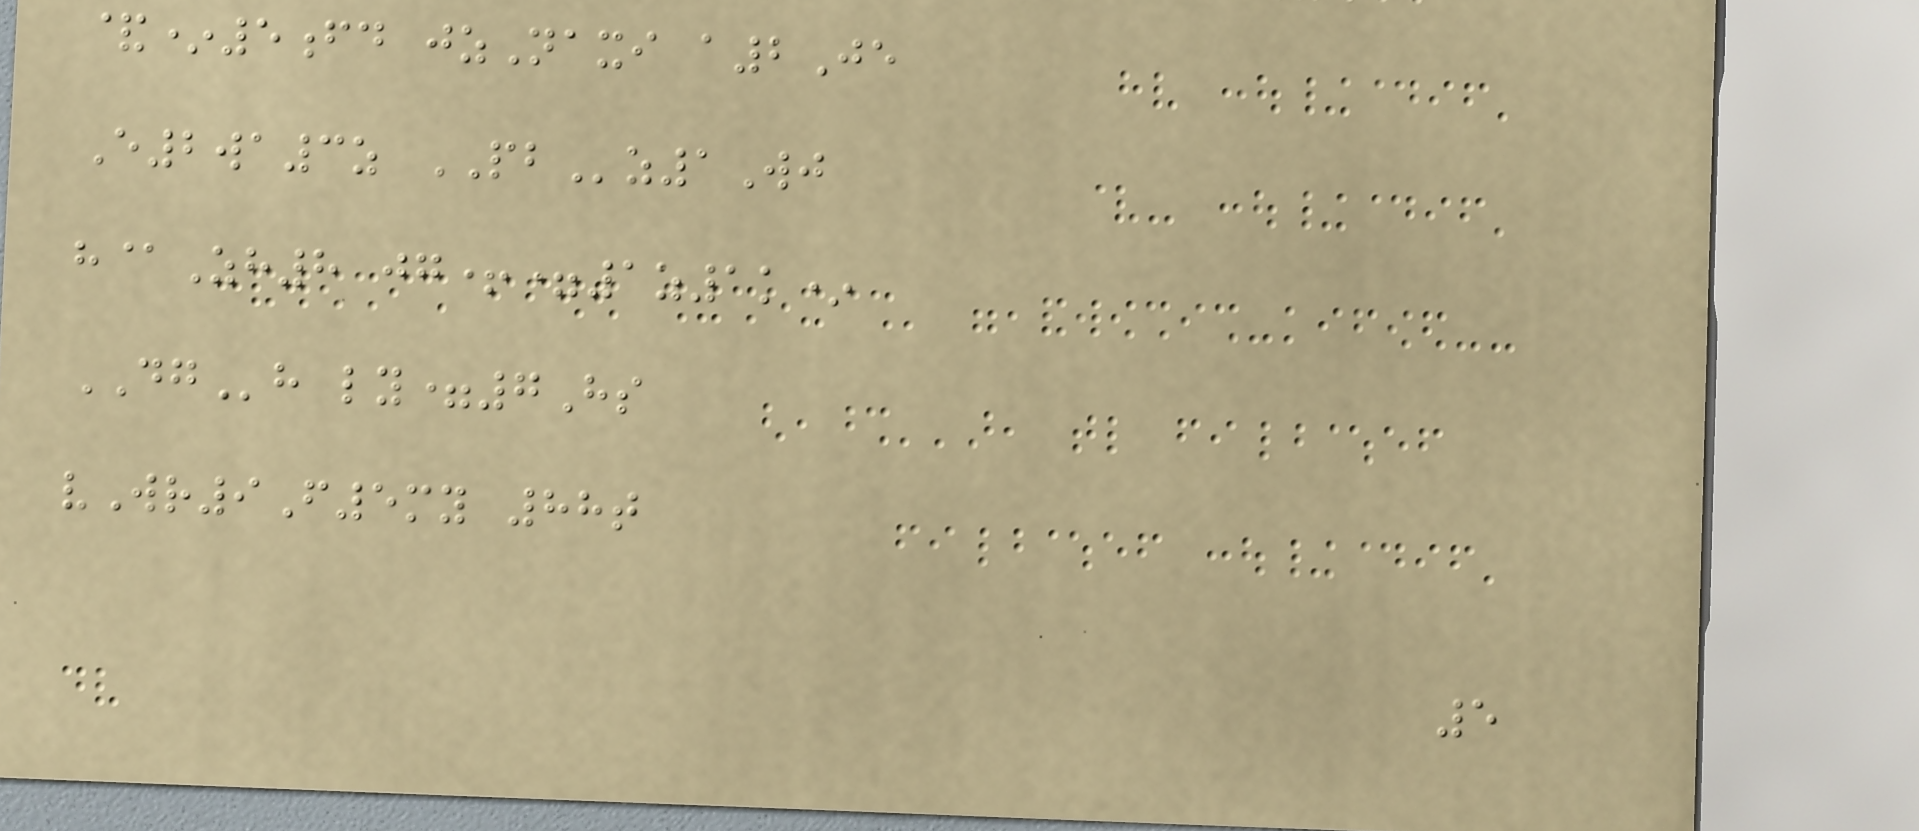&*5fd jzNaxi a2Je
E2wa3z PBz1Wj
h@Zh8 jg+=1z1k*
DGh ly=7Hs
vWr9F5my 88t
5
